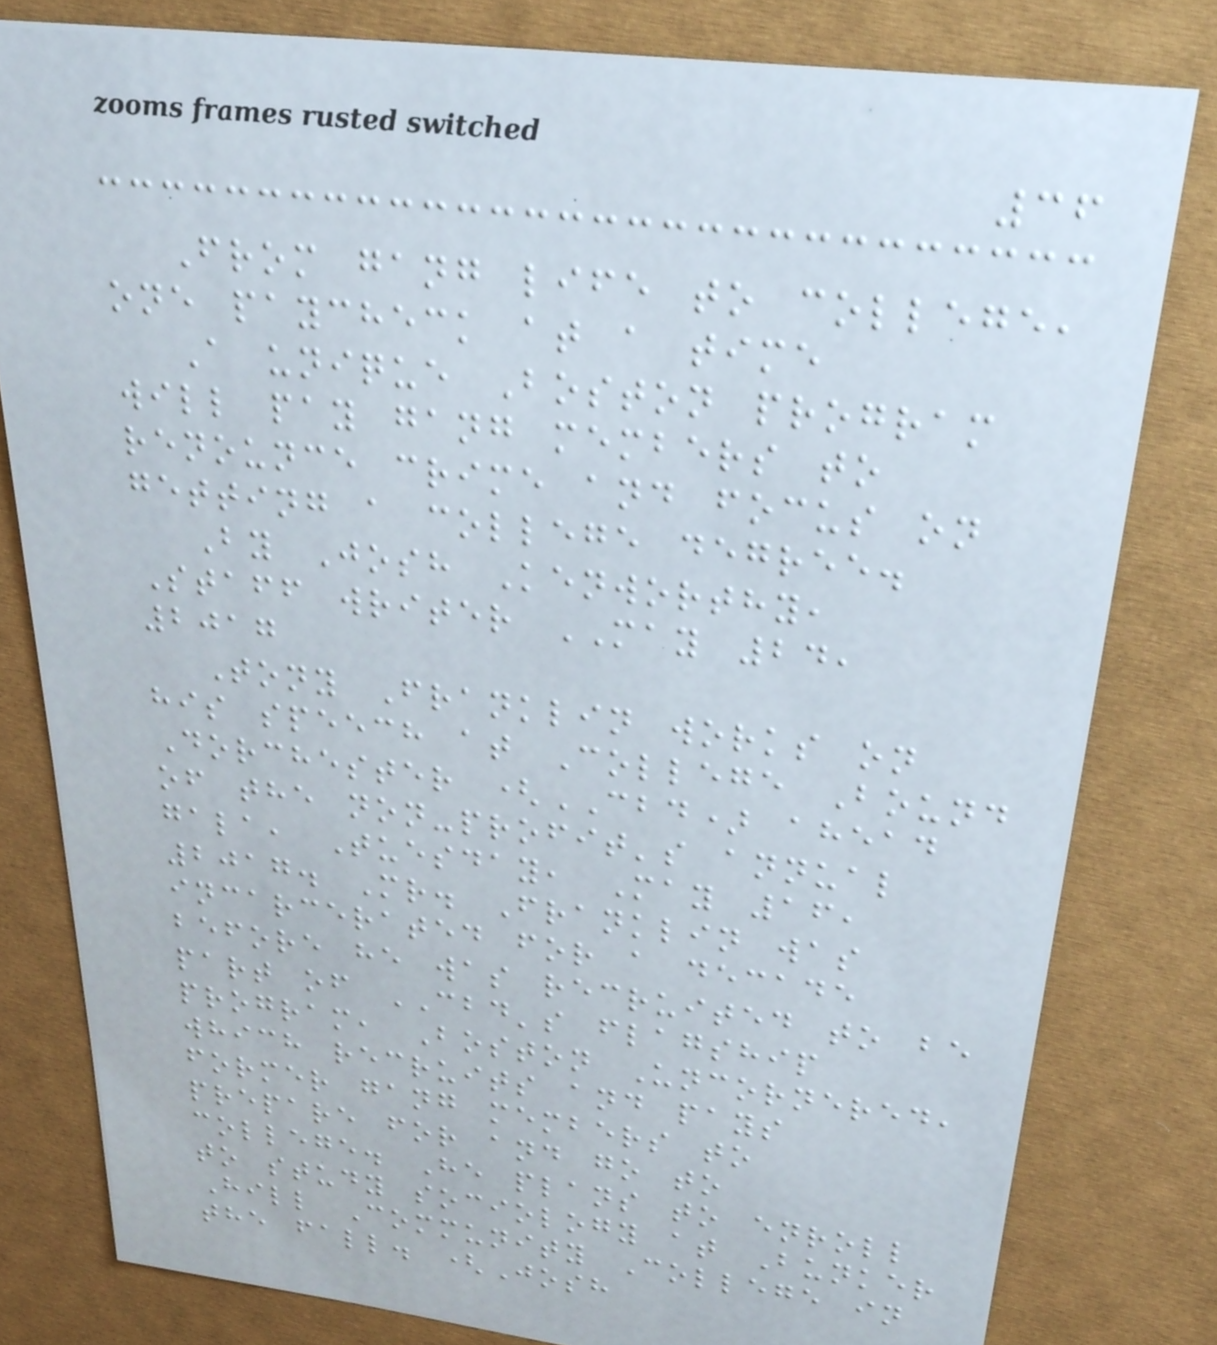36
From gang life to college,
one paycheck at a time
A unique Boston program
will pay gang members to
renounce crime and focus on
getting a college degree.
By Josh Kenworthy,
Staff writer MAY 24,
2017
Tony Franklin works on
his speech at College Bound
Dorchester (CBD) ahead
of the non-profit's annual
gala, Tuesday, May 16,
2017. Mr. Franklin was
incarcerated for a decade
before he was recruited to be
part of CBD's flagship
program, Boston Uncornered,
which recruits and pays
former gang members to
prepare for and go to
college. He plans to enroll
to study sociology at Bunker
Hill Community College in
the fall. (Josh
